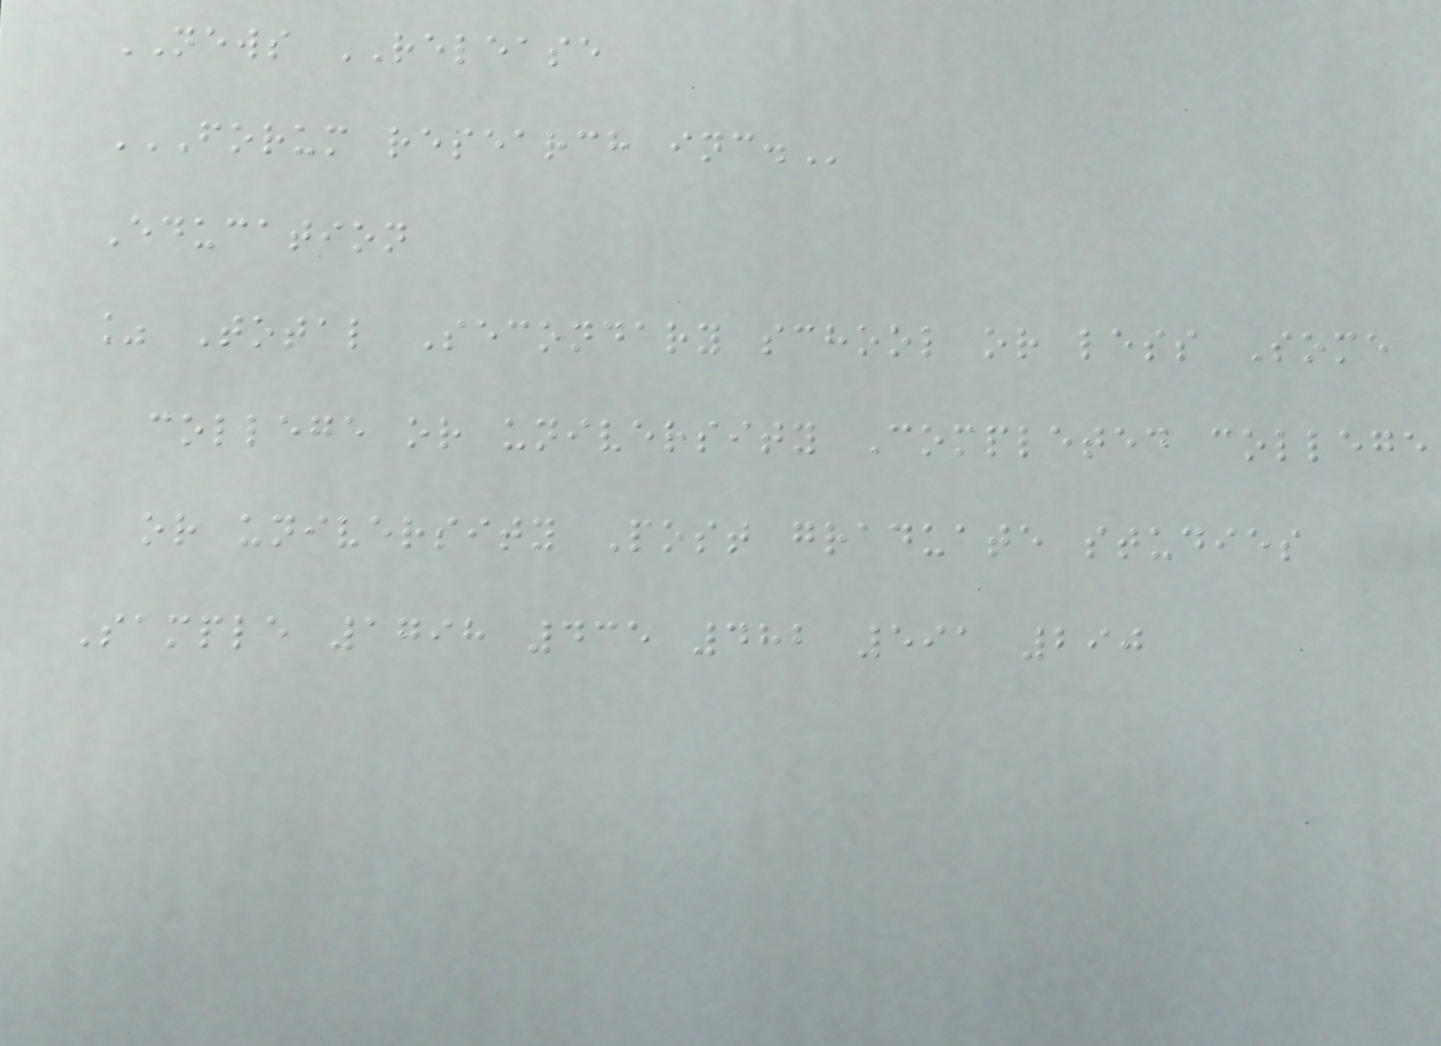NEWS RELEASE
FORUM RESEARCH INC.
Education
% Total Secondary school or less Some
college or university Completed college
or university Post graduate studies
Sample 1798 435 482 591 290
